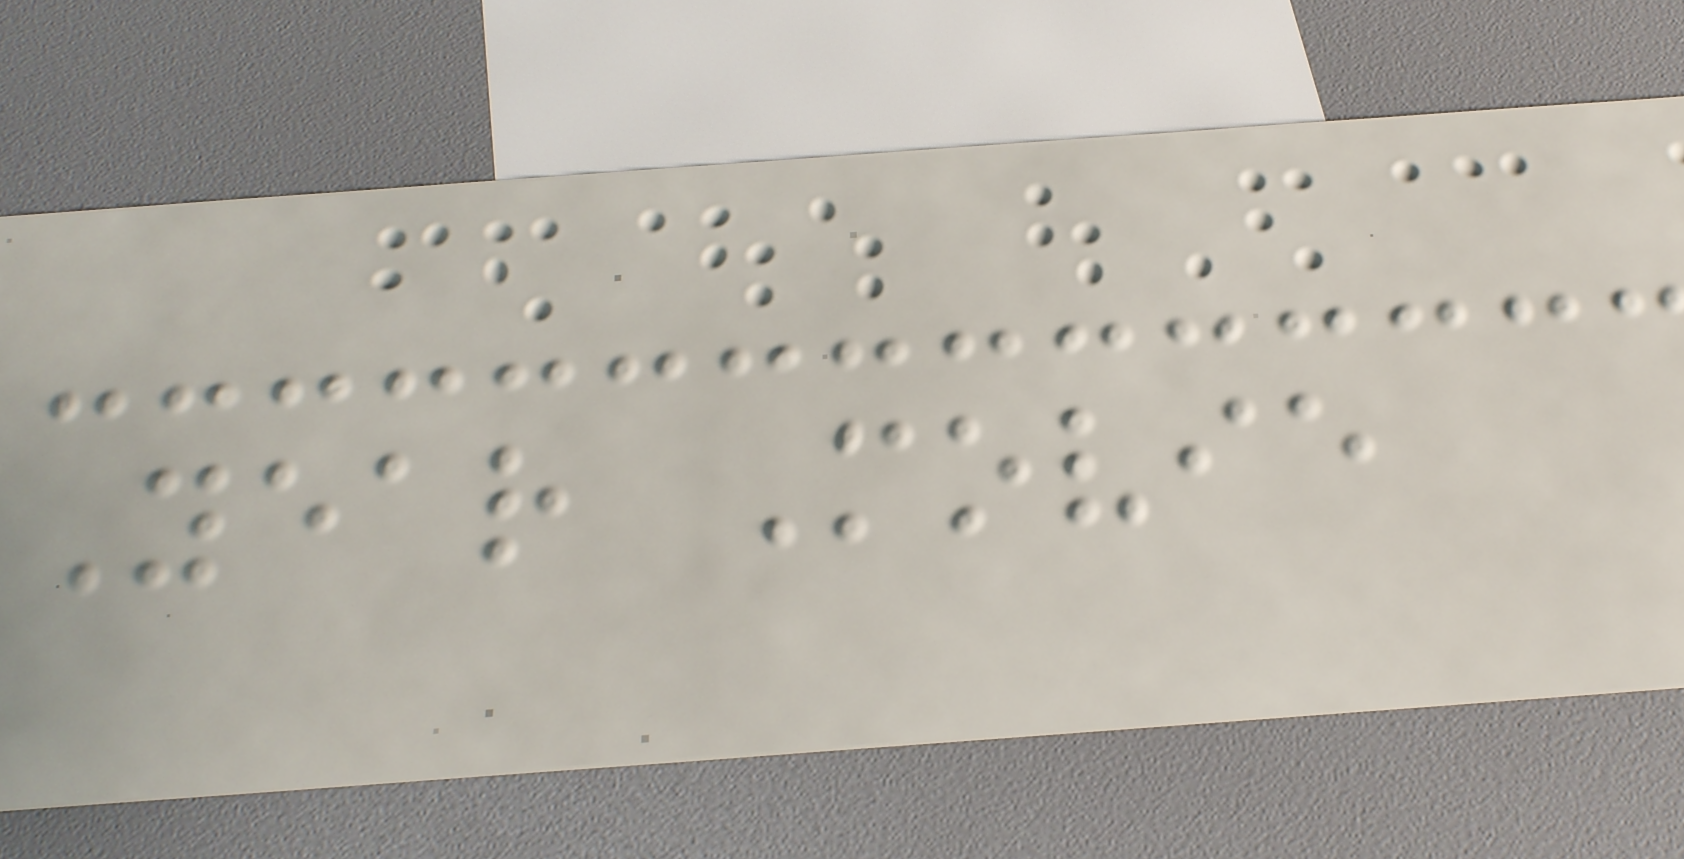Year Movie
